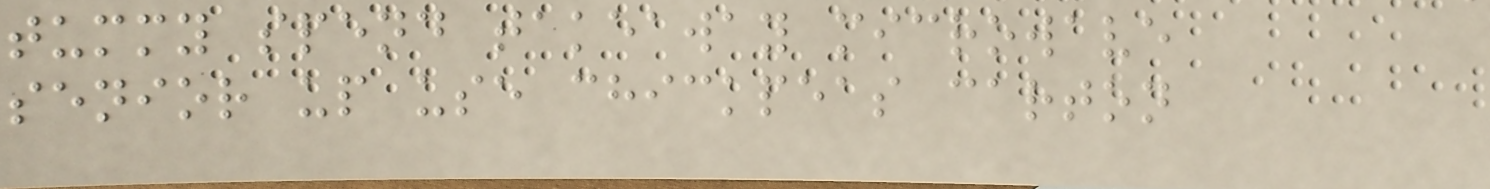tummy spend takeaway microwave
senior up use chickpeas carton
